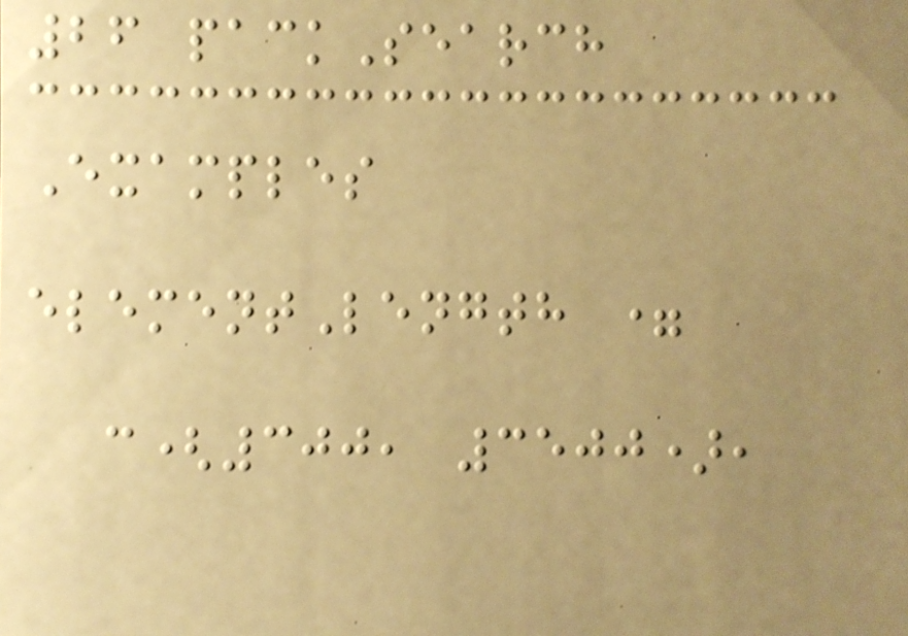26 packSearch
Examples
elementLength =
c(300, 3500),
